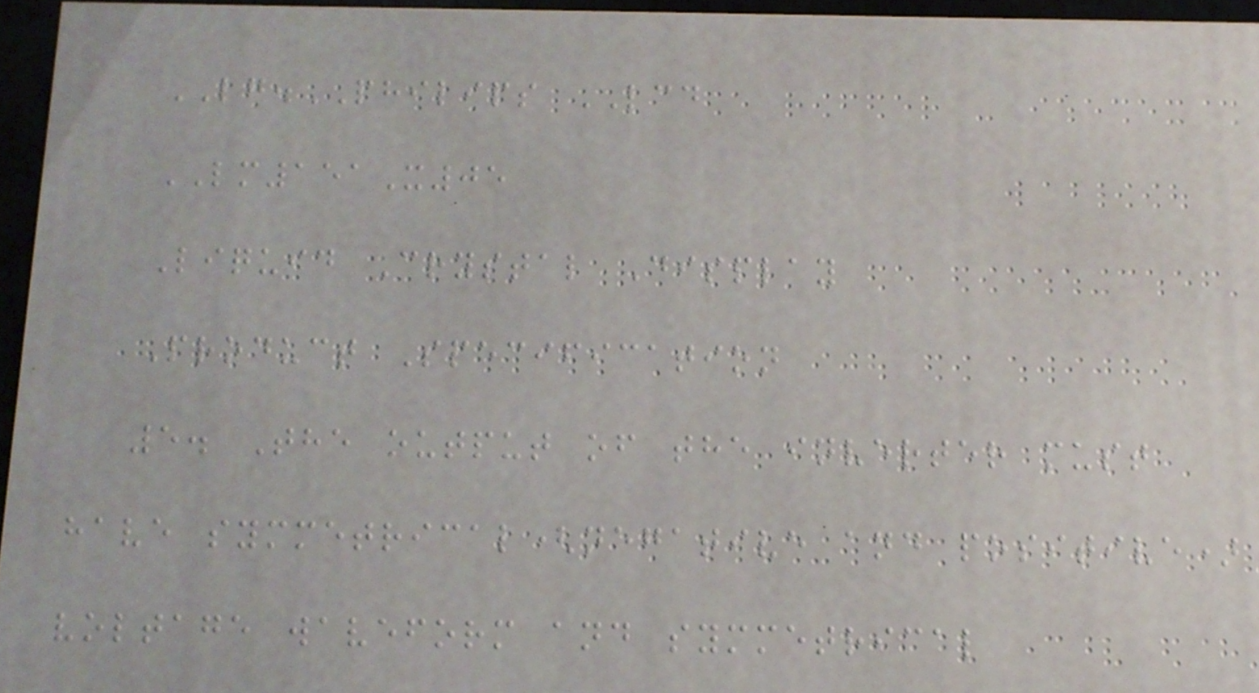LG.PHILIPS LCD
LM151X05
Liquid Crystal Display
Product Specification
5. The output of the inverter must
have symmetrical(negative and positive)
voltage waveform and symmetrical
